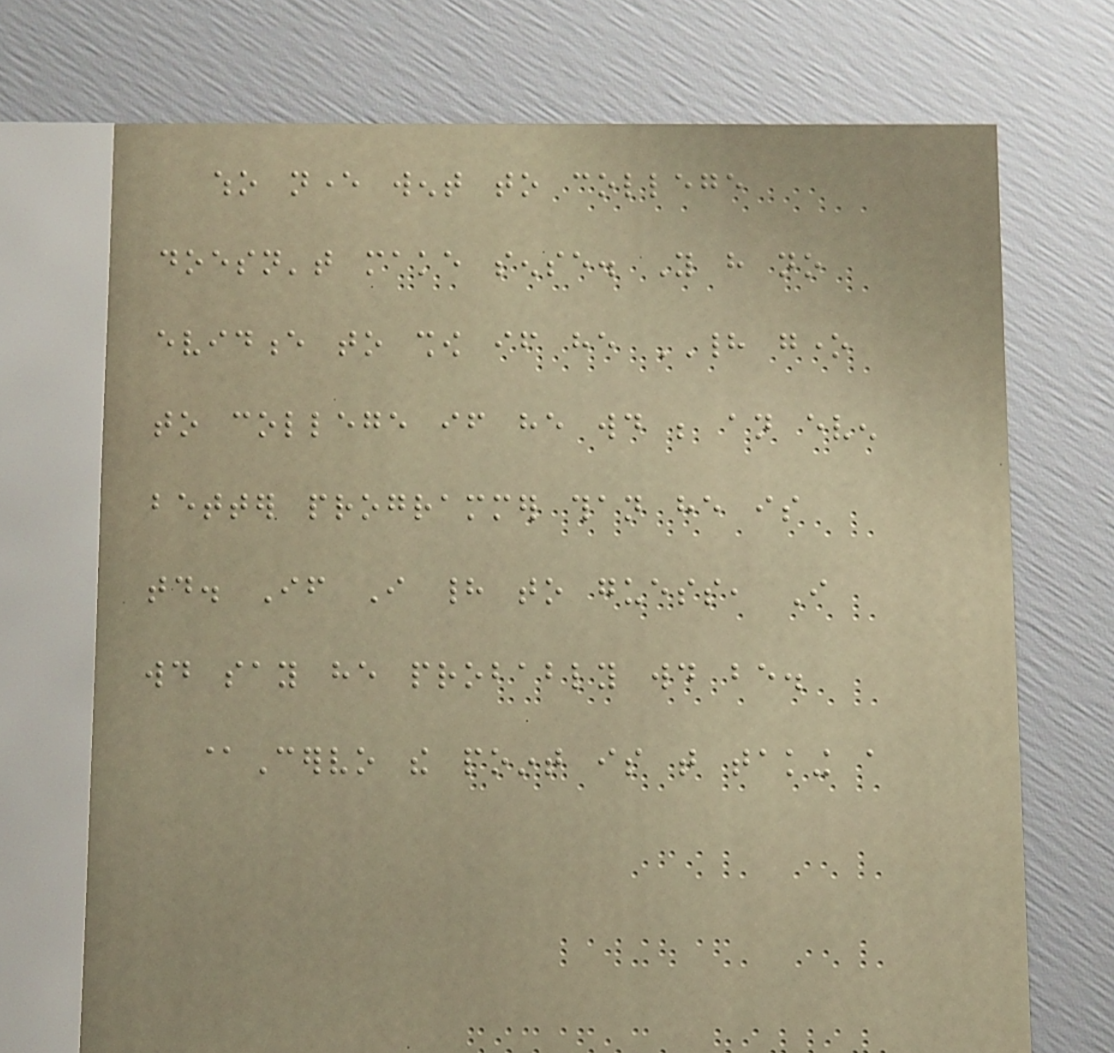who never went to college
doesn't make sense. You have no
evidence to show if he HAD gone
to college if he would be an even
better programmer than he is
today. If I had to guess, I
would say he probably would be.
@Cervo the point is that taking a
